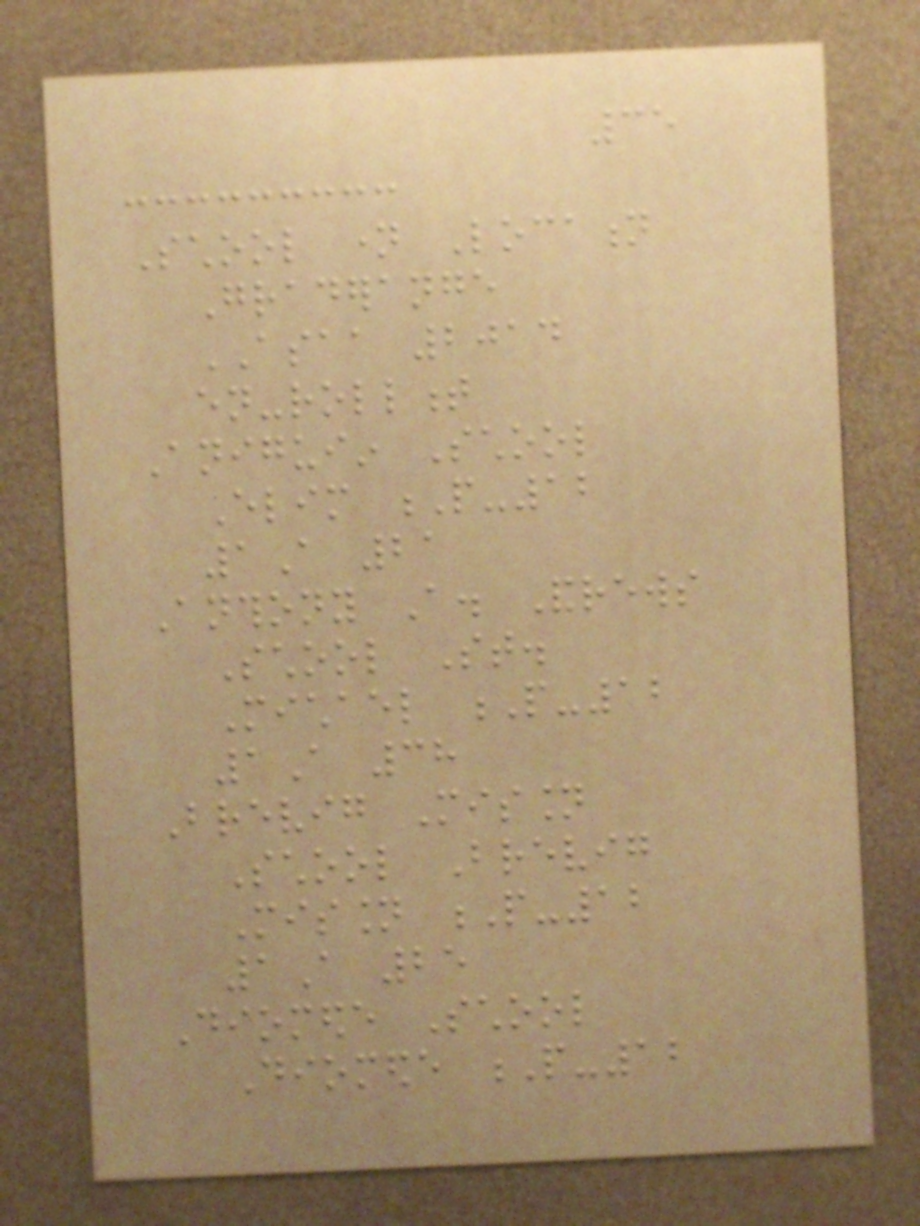35
School name Location
Graderange
ASAA 2014
en-rollment
Aniguiin School
Elim P-12
1A 21
Anthony A. Andrews
School St.
Michael P-12
1A 38
Brevig Mission
School Brevig
Mission P-12
1A 25
Diomede School
Diomede P-12
